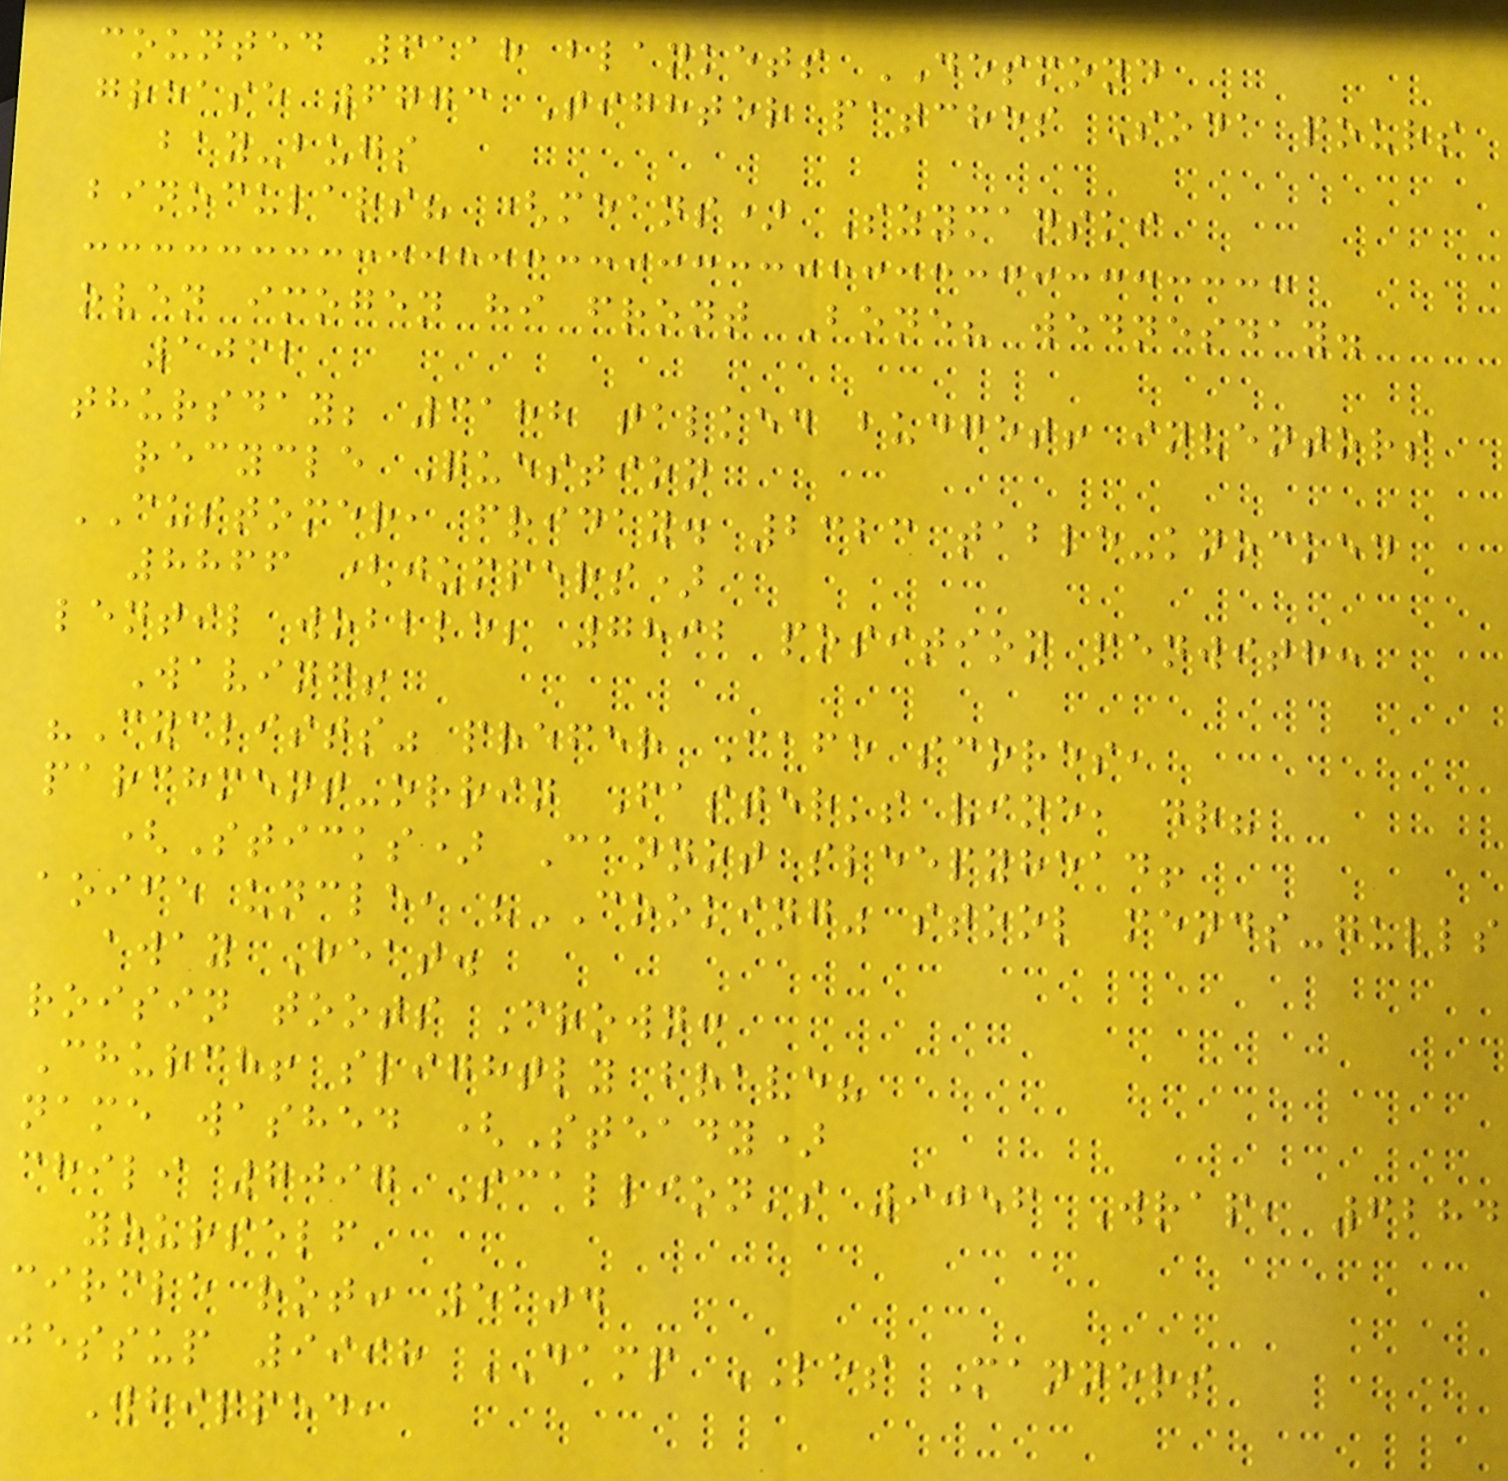counted 6118 blankets DESMOND
grease 6773 Tighter patches Soda pours
bay-bugs
binoculars? (means) Szymanski
oven imogen hi front Bone? wednesday.
1032
thursday; 3188 talked budget! inventors
recycle Question
CUSTOMER, friday. 2323 table-knocked
8866 (jumpers)
lentil wobble; 7892 position penwith:
Waving!
"Cyclists" prefer Cafe scores,
parchment-orrin Faster's vine, dr?
(Sticks) Cannot sleepyhead!
aoife uncle, "COOKING" stool mends-gulls
away Heat.
roisin toots Crown:
Church! slightly brave?
name washed (Steady)
chili 7097 Scallion's 9056 Wrap, 6284
yourself
circle rot: 5104
jessup 9998 DAMP LES Manners
Whipped,
